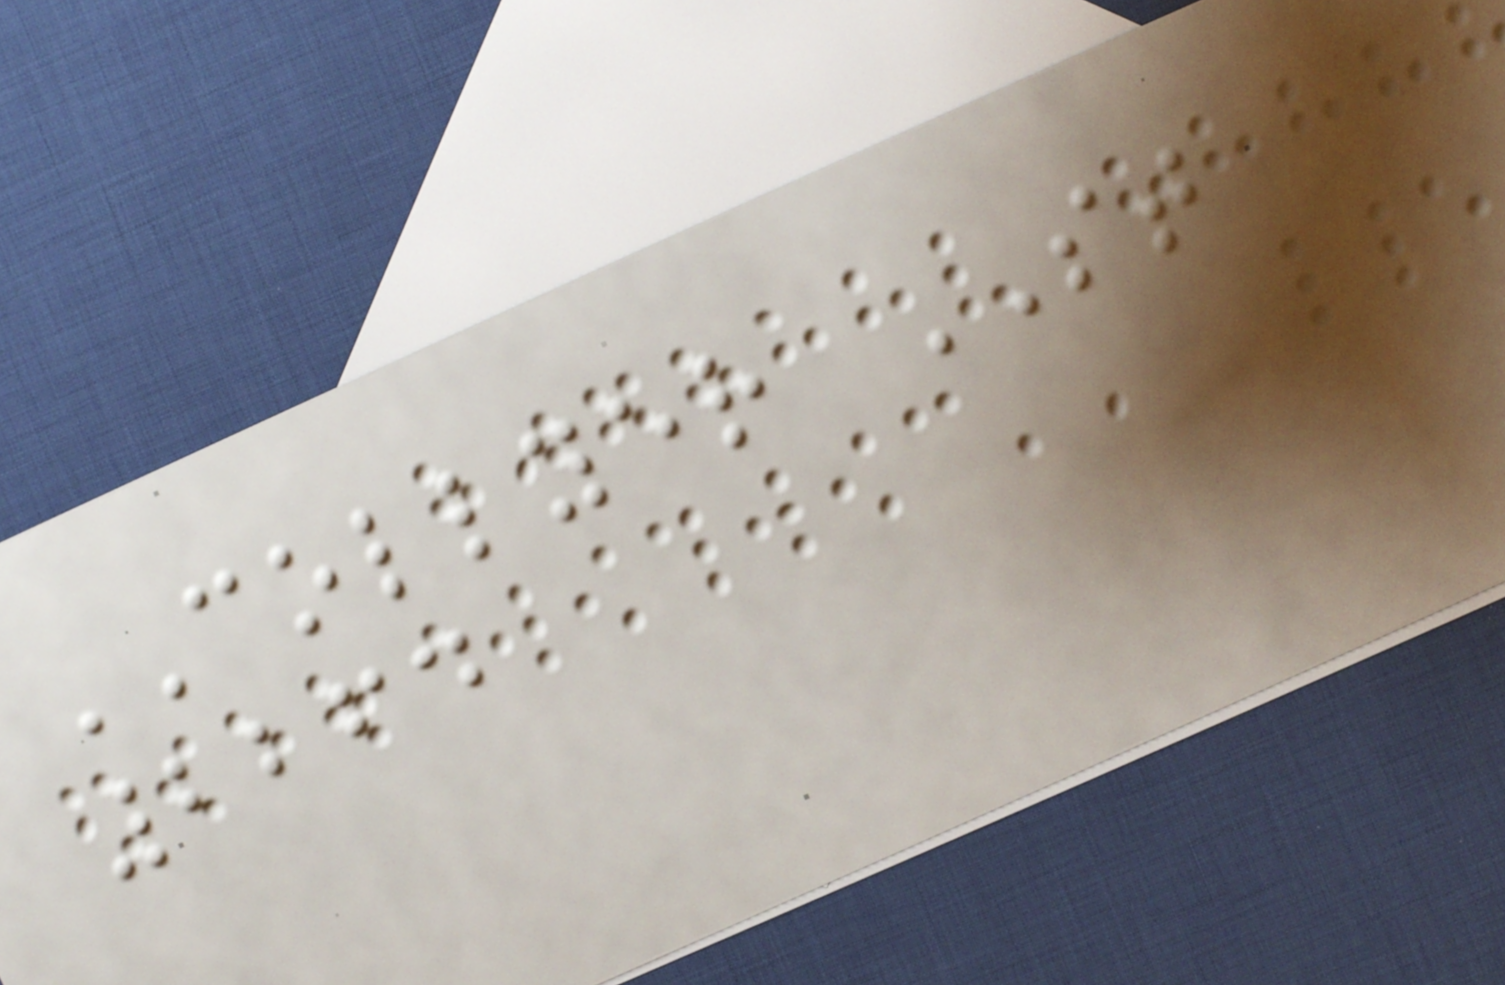COLLYER ST
2264
